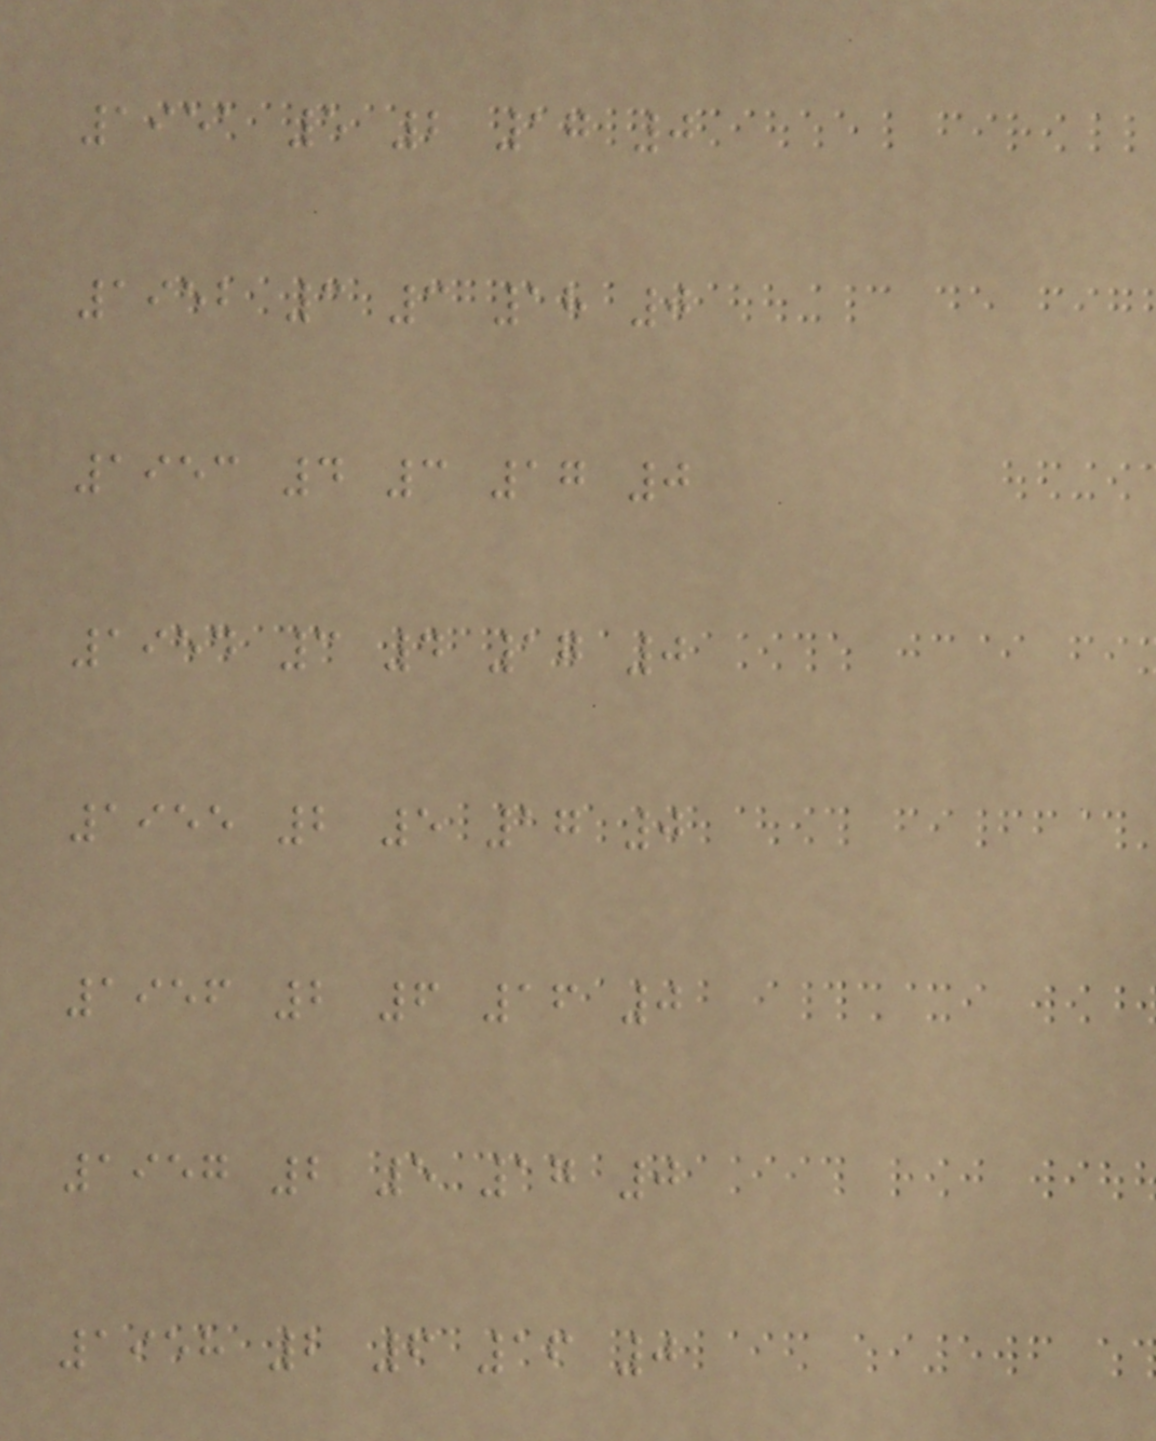1951 5 2 17 0
1952 3 3 18 0
1953 4 3 17 0
1954 3 4 17 0
1955 2 5 17 0
1956 2 6 16 0
1957 2 5 17 0
1958 2 6 16 0
